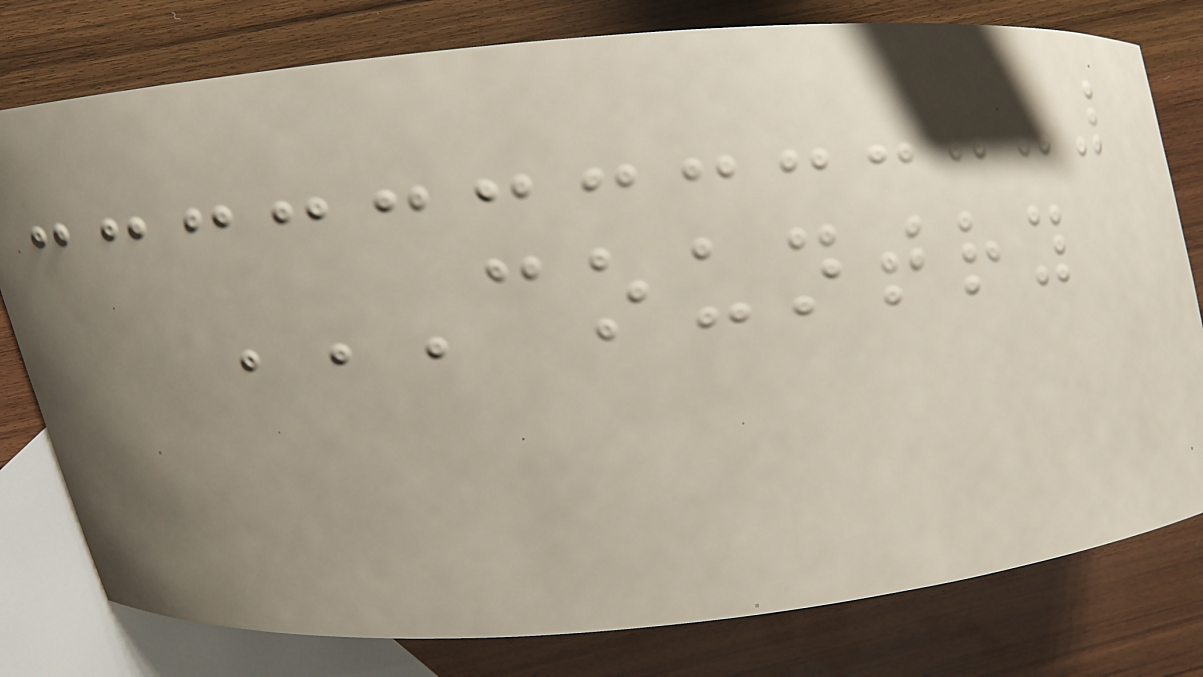COUNTRY
